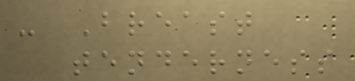- Breast
tenderness
